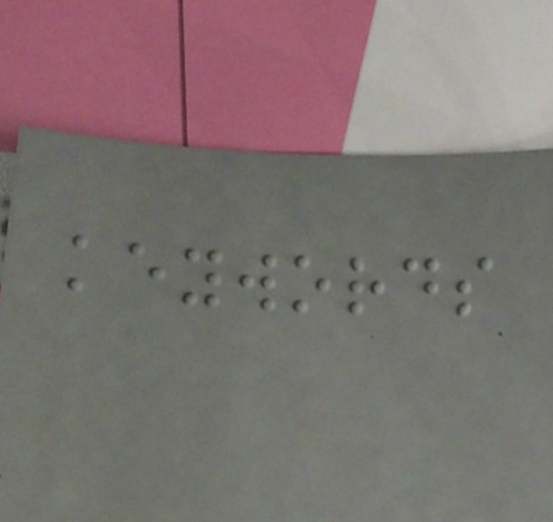keywords
